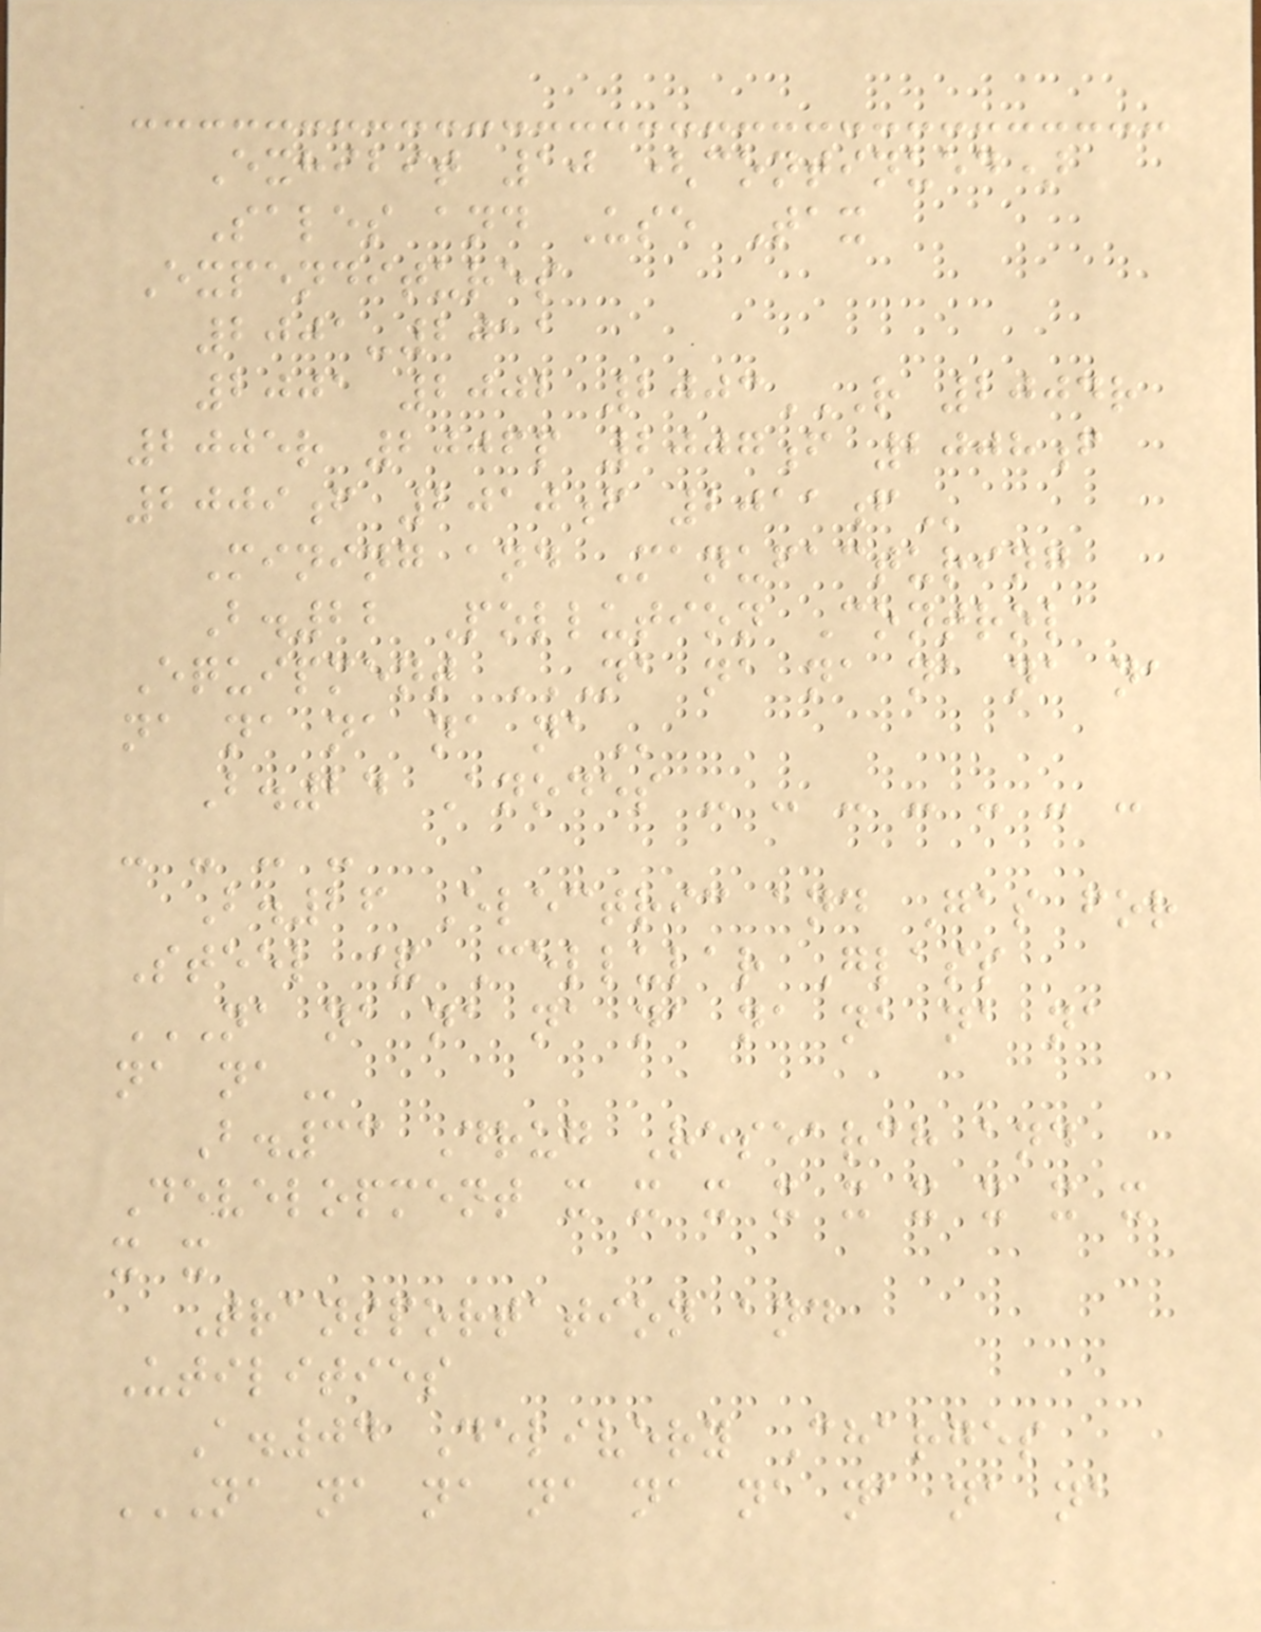Exhibit 10 (continued)
Sales and Use Tax
Expenditures
2001-2011
2001 2002 2003R 2004R
2005R 2006P 2007F 2008F
2009F 2010F 2011F
Mining and Manufacturing
B.22 Pollution Control
Equipment NA NA NA NA NA NA
NA NA NA NA NA
B.24 Anodes - - - - - - -
- - - -
B.26 Electric and Gas for
Steel & Cellular Glass
NA NA NA NA NA NA NA NA NA
NA NA
B.33 Drug Research and
Development x x x x x x x x x
x x
Transportation and
Utilities
A.04 Delivery Charges
NA NA NA NA NA NA NA NA NA
